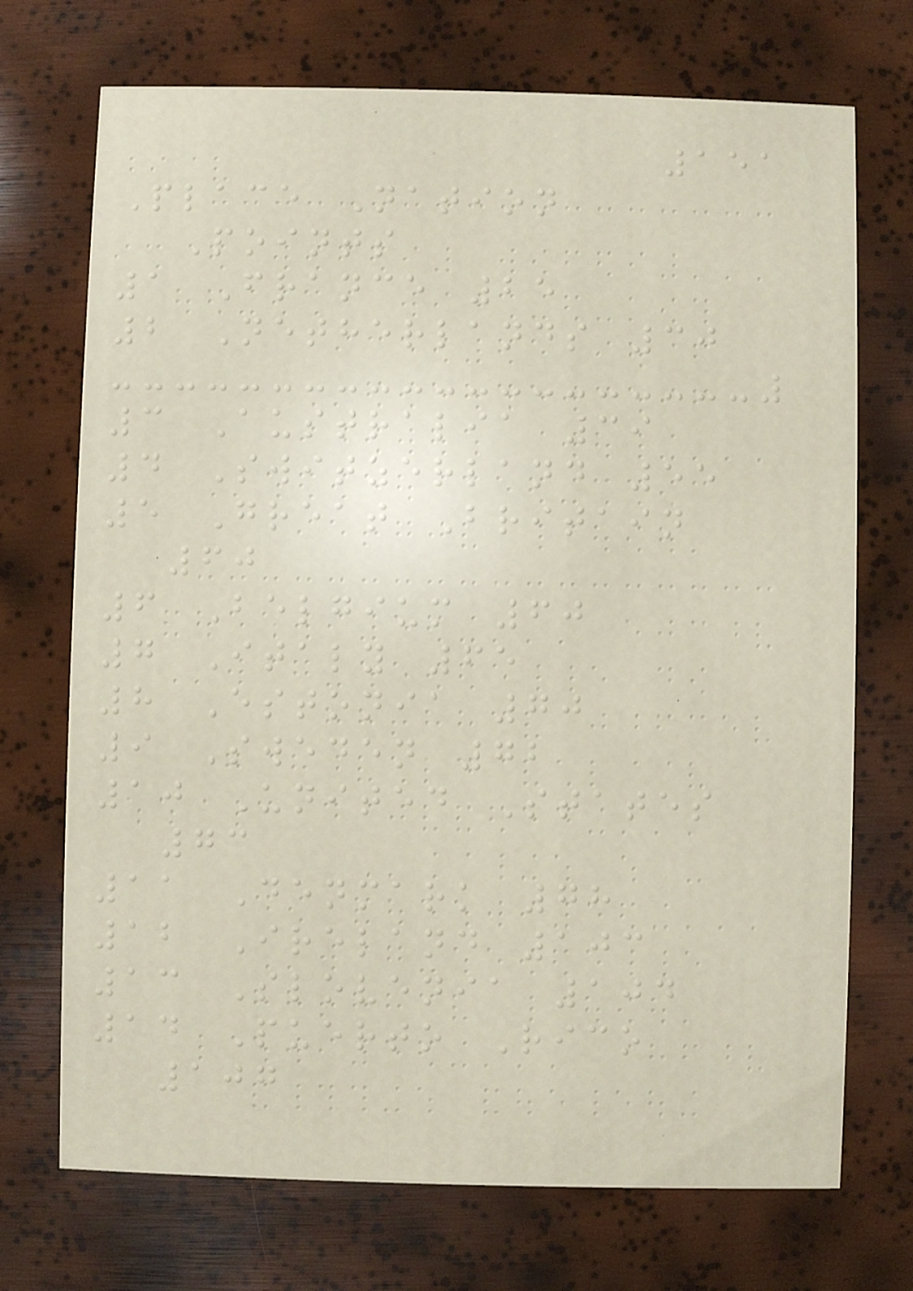151
Place Nation
Points
1 France 25
2 Netherlands 30
3 Australia 39
4 Switzerland 55
5 Great Britain
60
6 Belgium 60
7 Italy 65
8 Estonia 70
9 Sweden 72
10 United States
73
11 Denmark 78
12 Ireland 103
13 Slovenia 104
14 Puerto Rico
107
